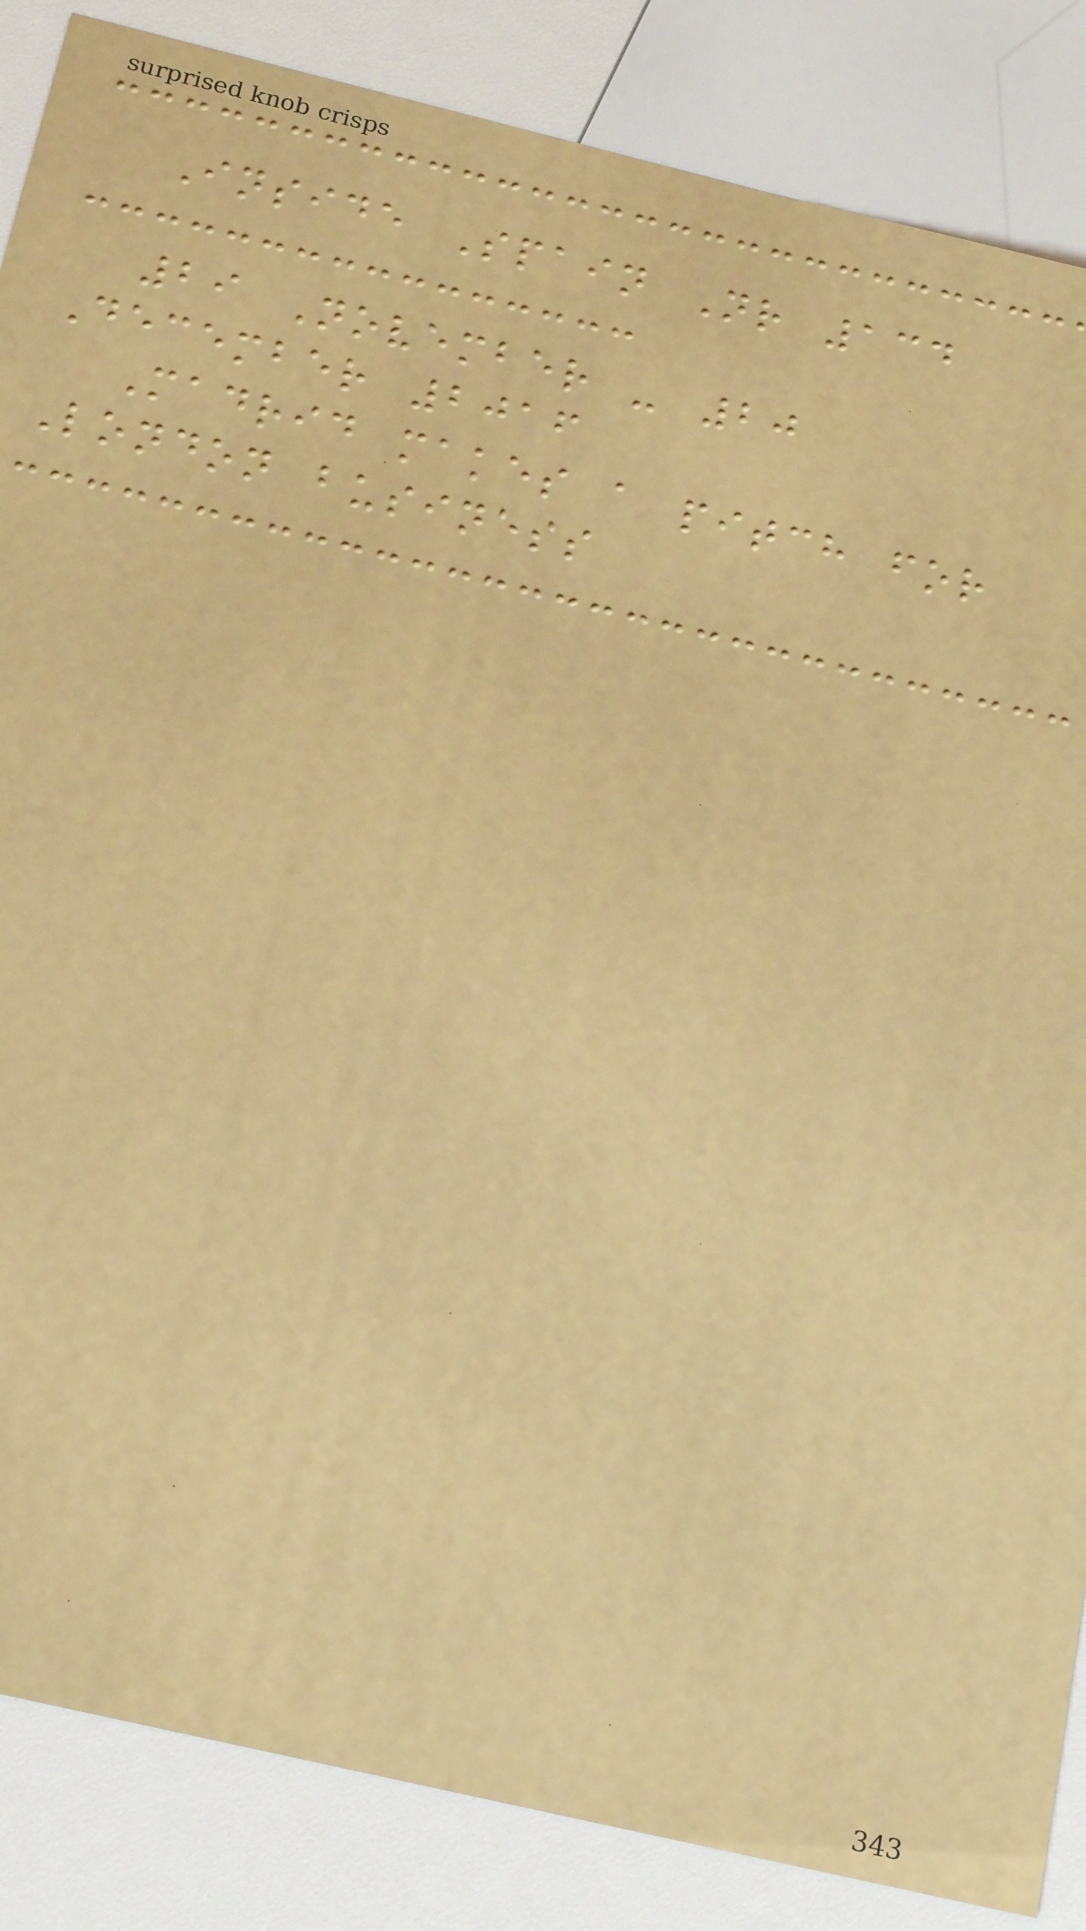Inside Spain Nr 134
29 November - 20
December 2016
Madrid makes a pitch for
London business
